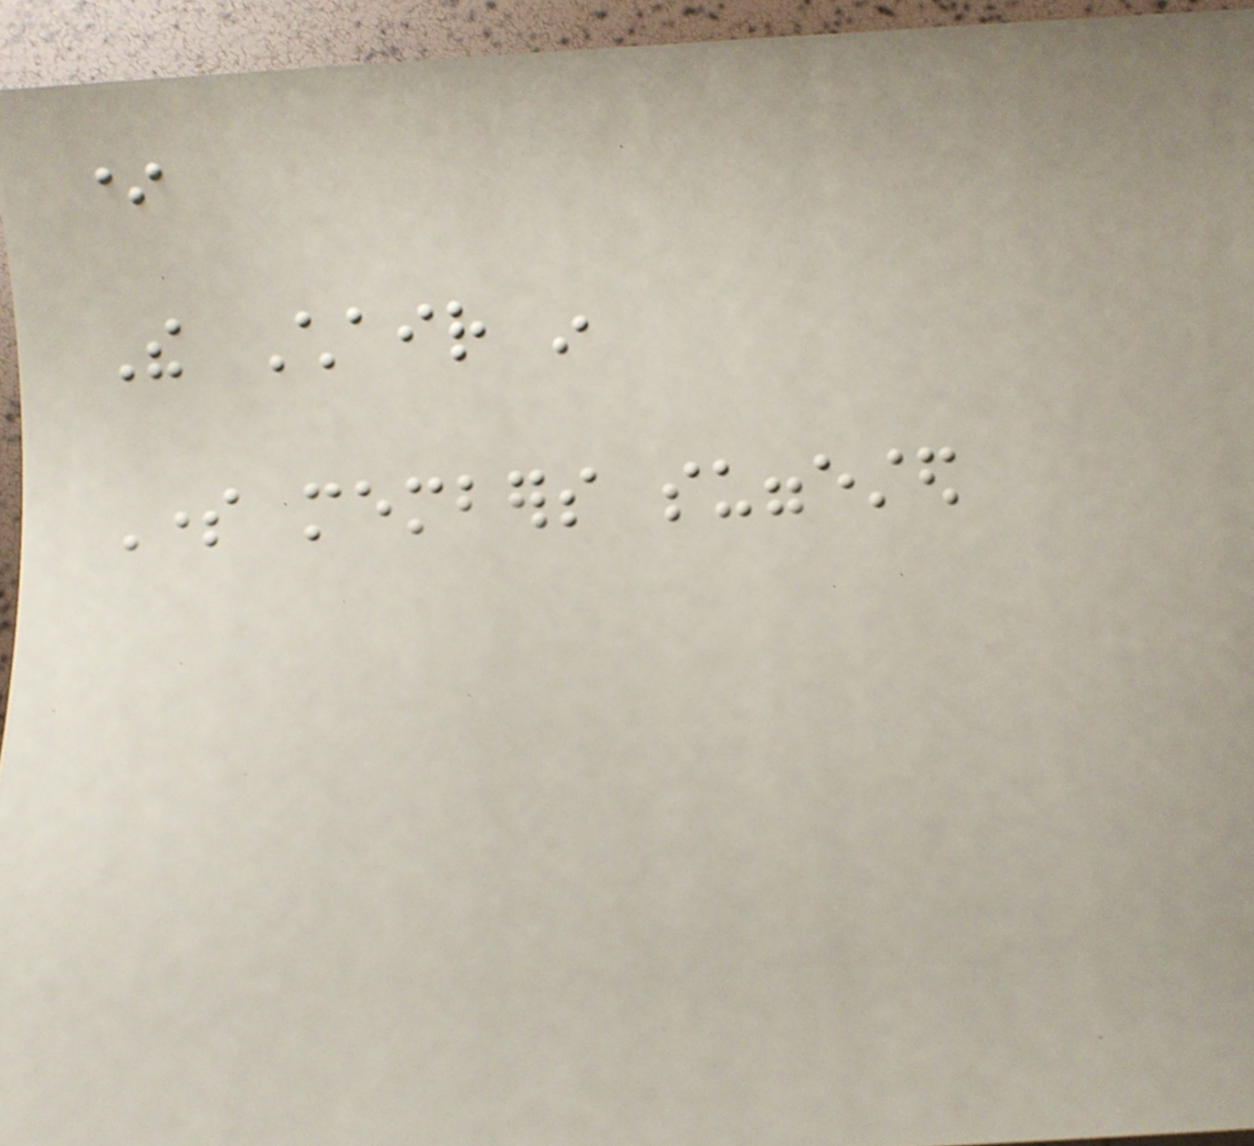*
The Chair in
Some members suggested
